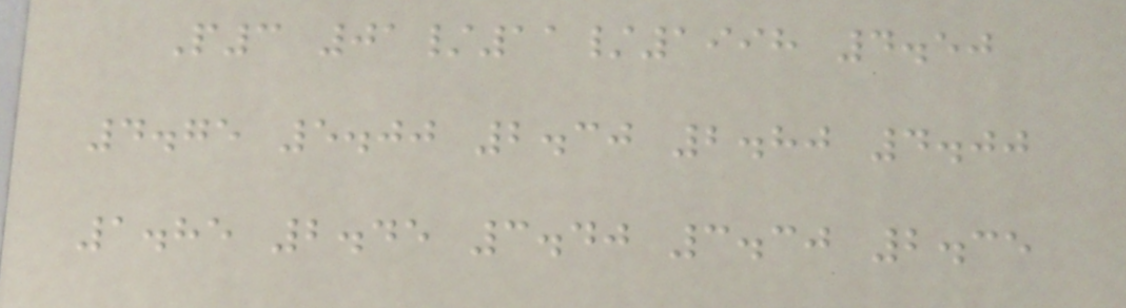P3 01/11/1998 4.50
4.75 5.00 2.30 2.80 4.00
1.85 2.45 3.40 3.30 2.35
